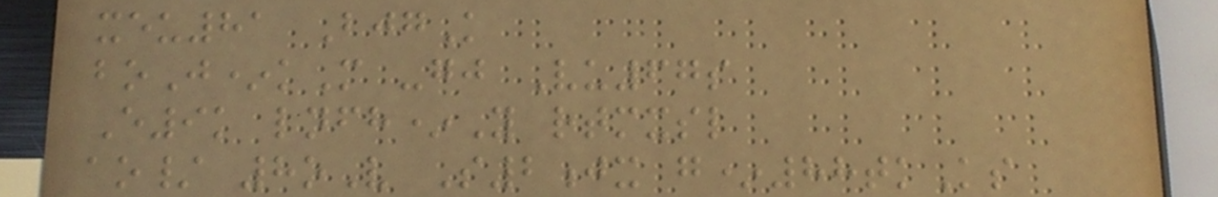xeu81 BjgK
boJ*kM -gj Vu67s
E9k lnfh*Y rtmxsl
ao/ 8oV S2jx g*88tkKs
